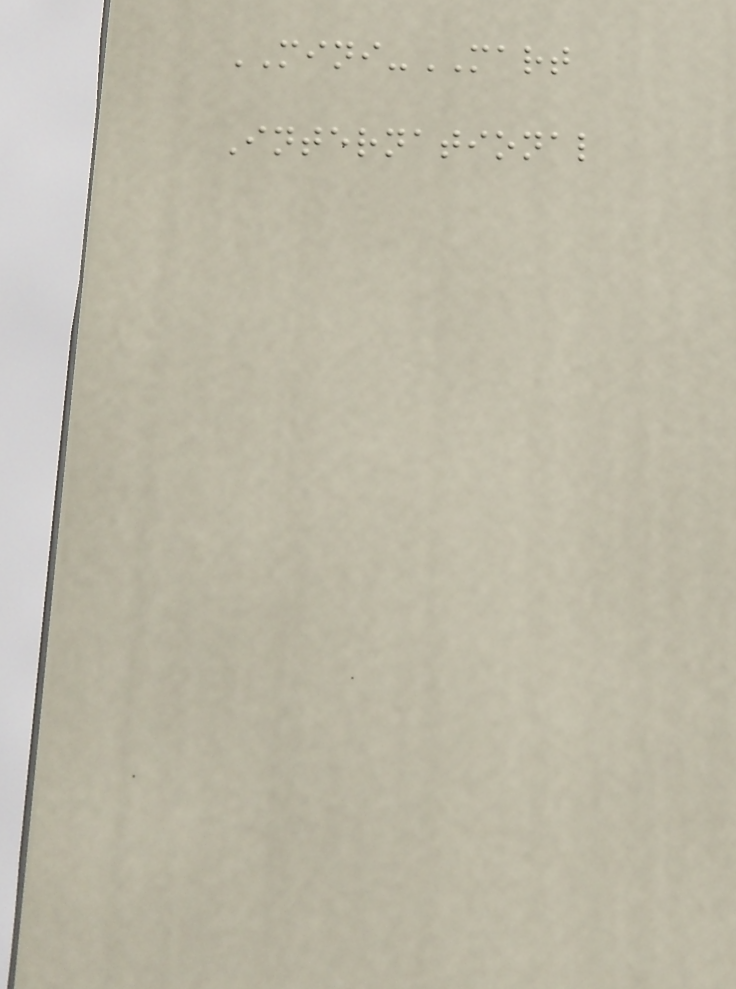MINI-MART
International
